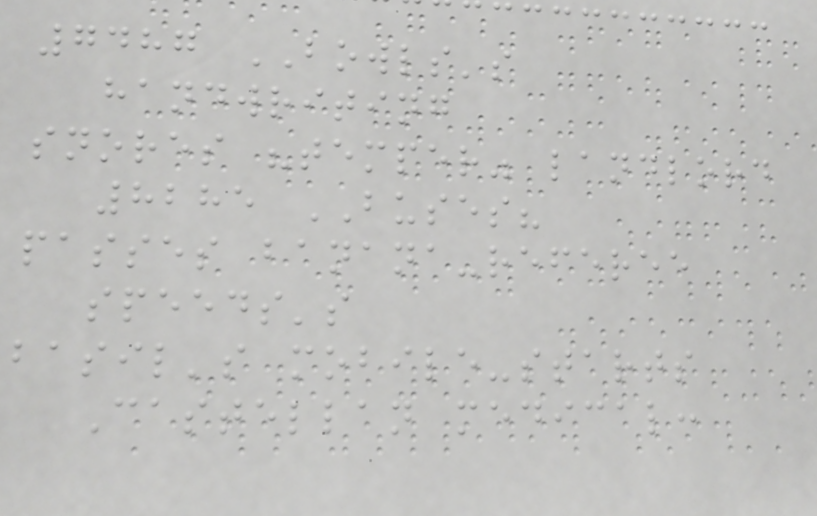7487 BOWLS's
handwriting
snores "temper" landlord
8285 BUSES?
passes banana-referee
speeds's
basil's mobile-starts
Castellan medical:
